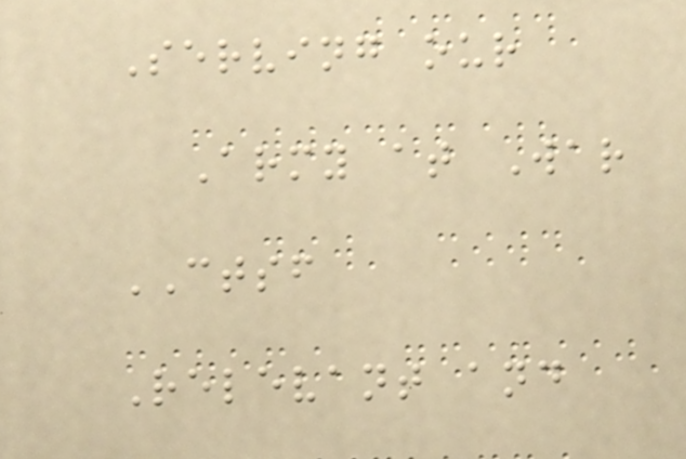Serving our
Army at War
CTSF
Relevant and
